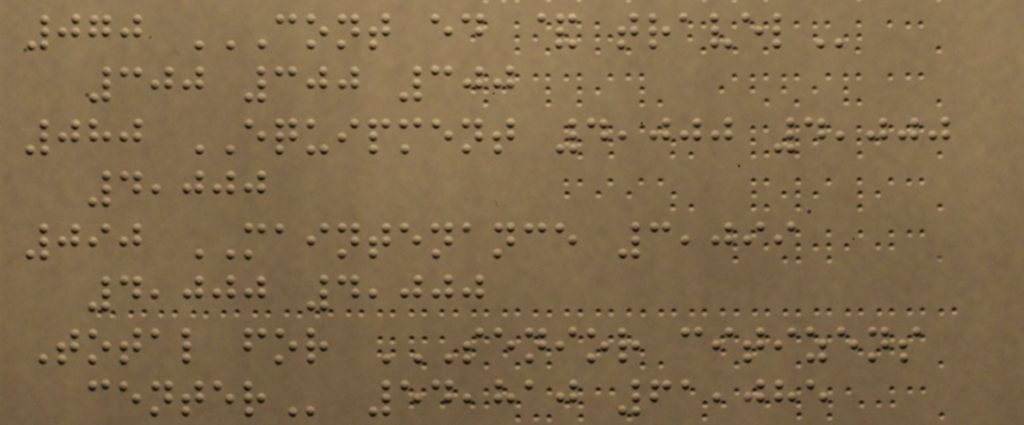070 CONT ED & TRAVEL
300 300 300
080 EQUIPMENT 4,000 4,000
4,000
090 MAINTENANCE 3,099
4,000 4,000
Total for SENIOR CITIZENS
CENTER 54,810 61,085
